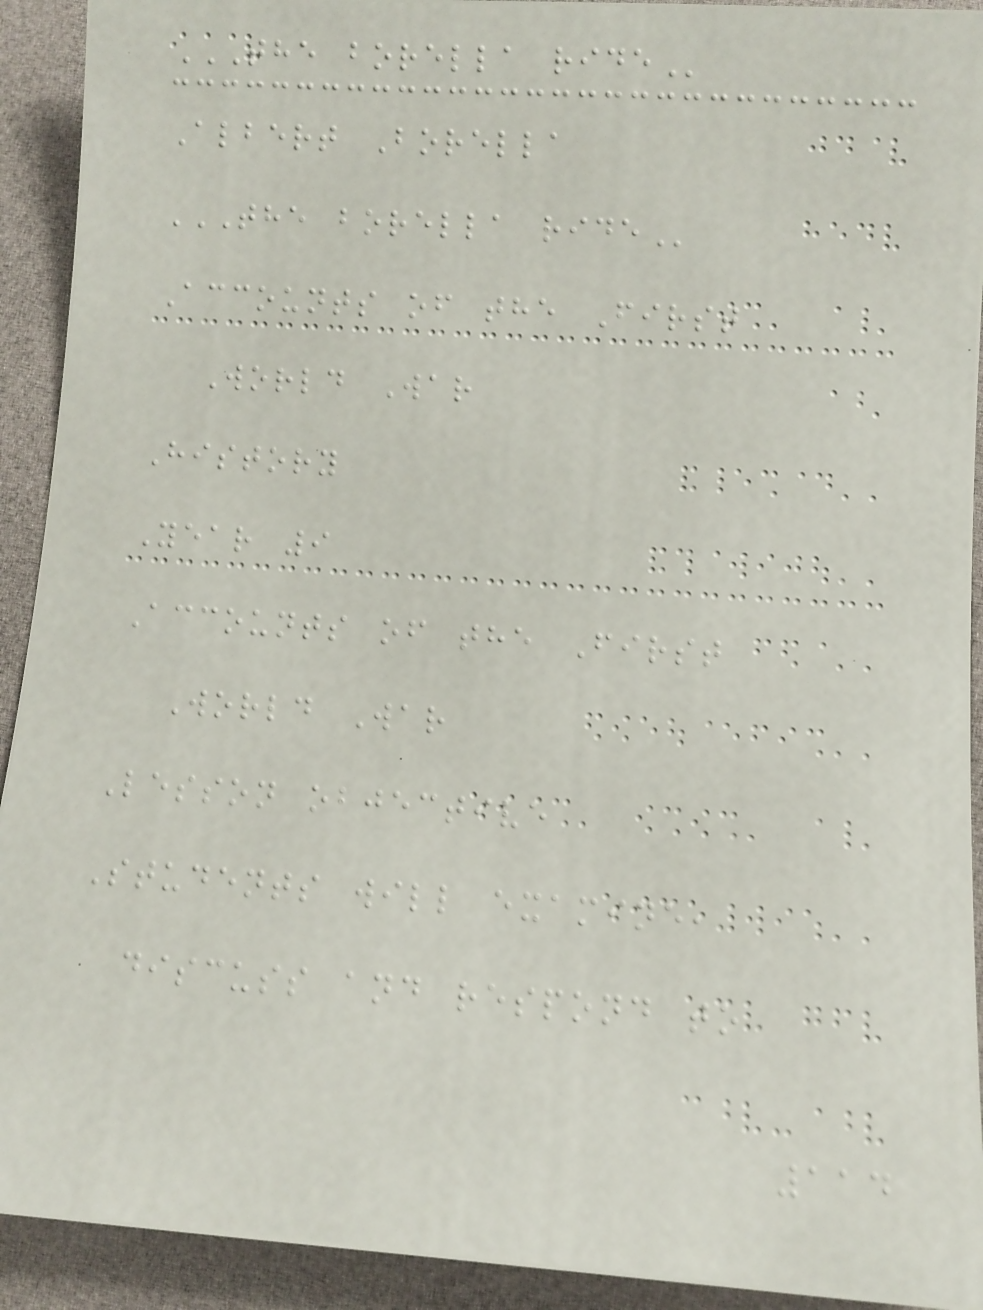THE BORELLA RIDE
Albert Borella
THE BORELLA RIDE
Accounts of the First
World War
History
Year 9
Accounts of the First
World War
Lesson objective
Students will examine,
discuss and respond to
114
